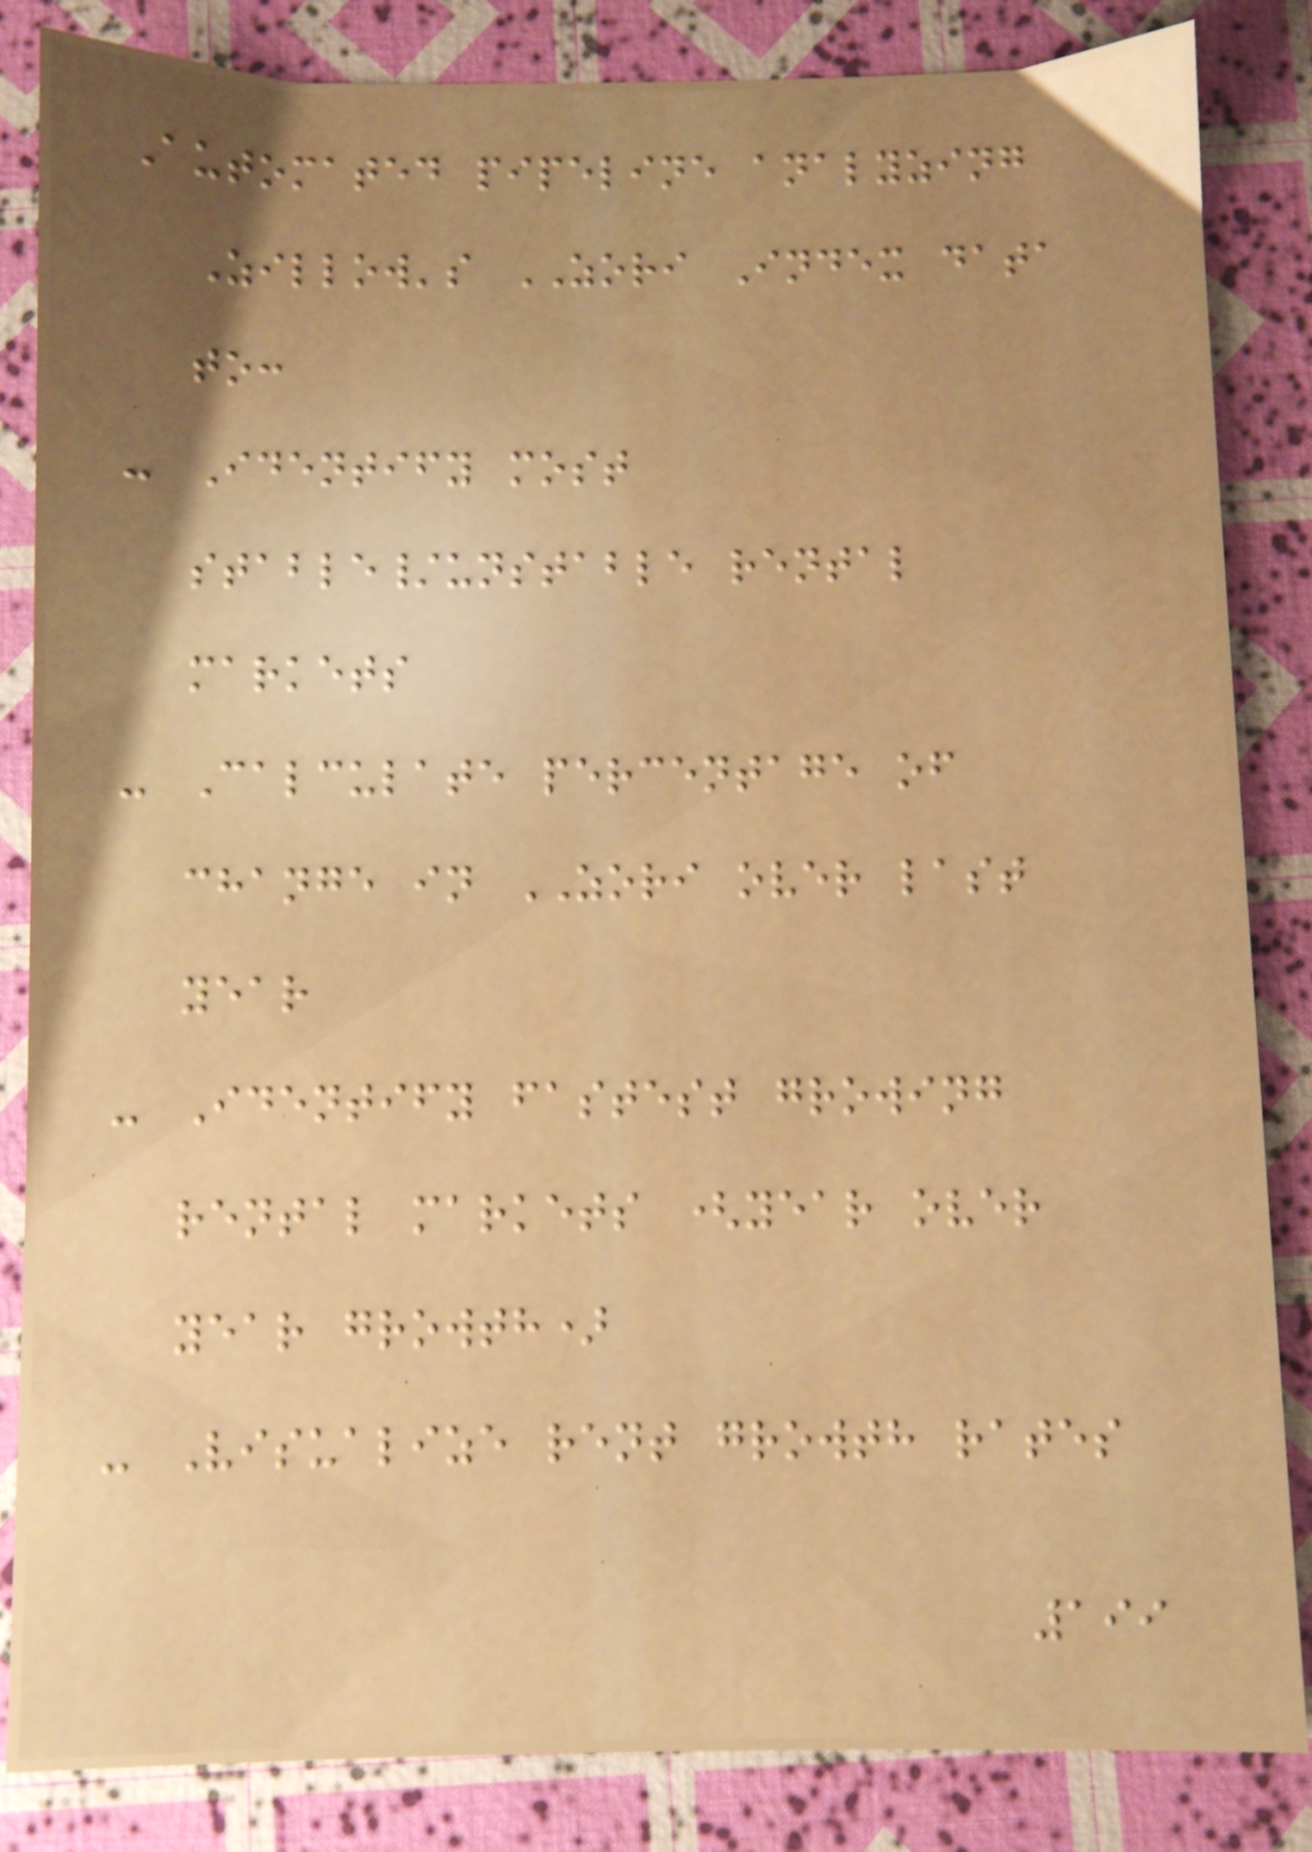Automated pipeline analyzing
Zillow's ZORI Index data
to:
- Identify most
stable/unstable rental
markets
- Calculate percentage of
change in ZORI over last
year
- Identify fastest growing
rental markets (year over
year growth)
- Visualize rent growth rates
199
